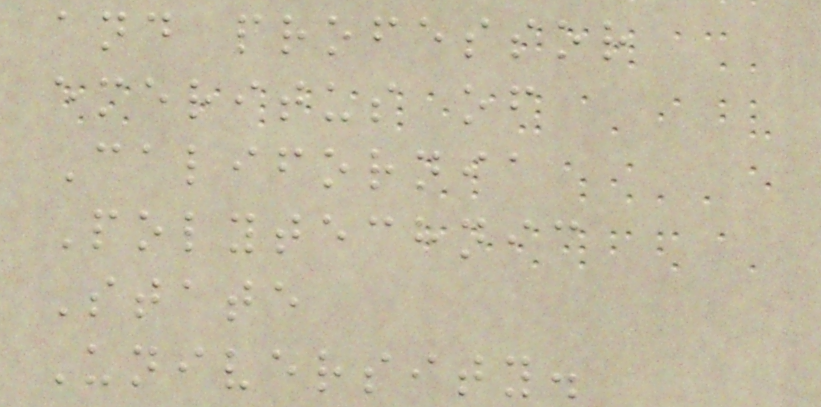and professor
emeritus of
California
Polytechnic
State
University.
